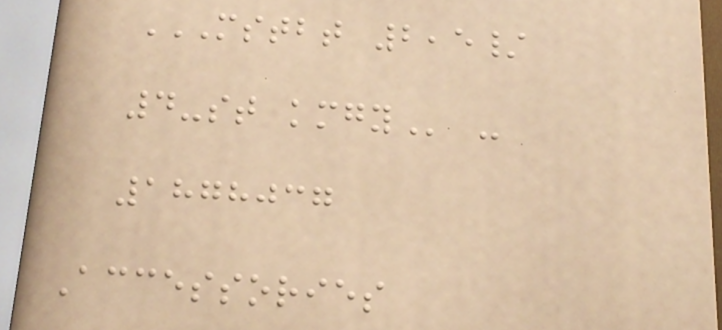MSTBT 2,5/
4-ST KMGY -
1878037
Accessories
